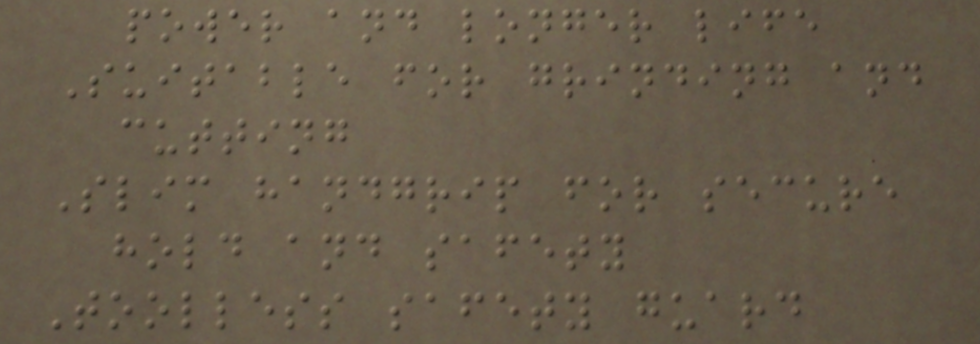power and longer life
Suitable for grinding and
cutting
Slim handgrip for secure
hold and safety
Toolless safety guard
